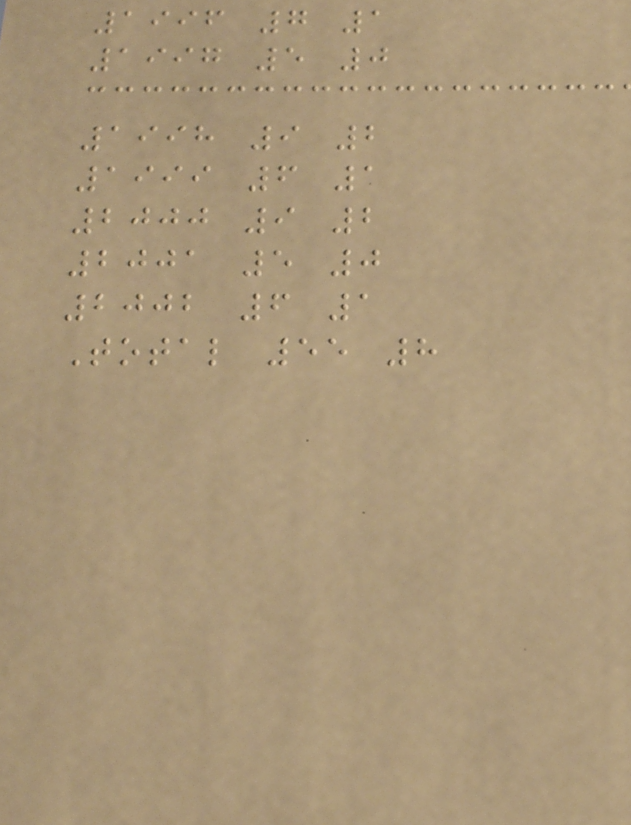1996 7 1
1997 5 0
1998 9 2
1999 6 1
2000 9 2
2001 5 0
2002 6 1
Total 55 8
